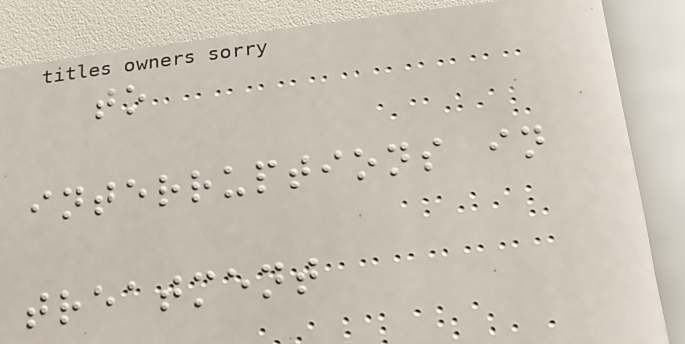to
interruptions in
treatment
